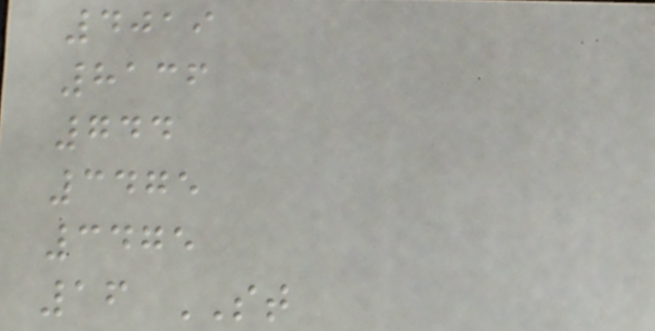4019
8136
744
3475
3475
16 ST
